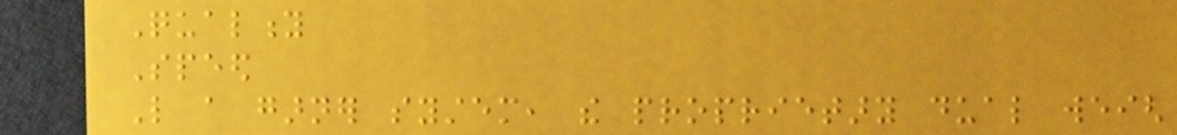Quality
Speed
Like a garner system, the proprietary dual weigh
